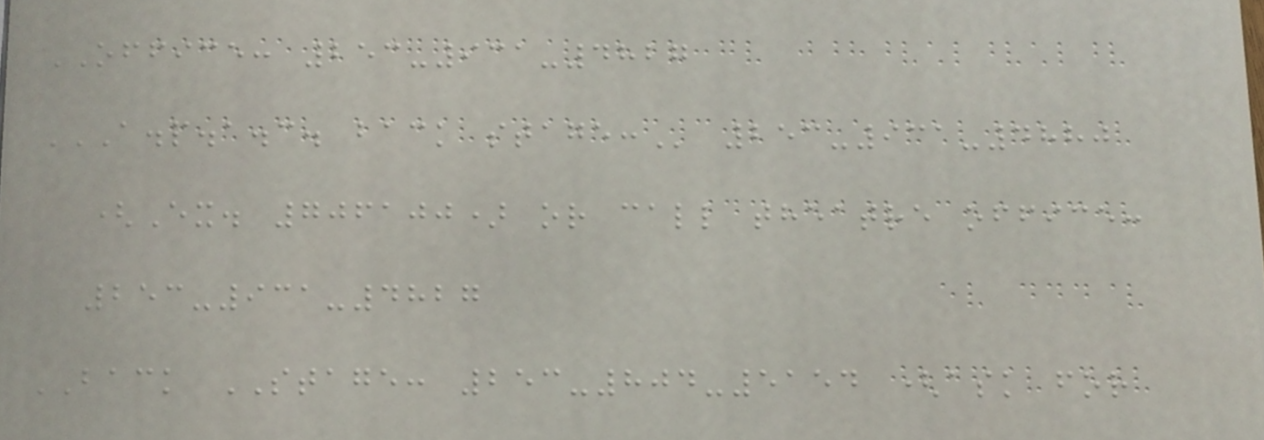OFFICE: 253-931-4827
A.P.A.C. BACK STAGE: 253-931-4880
(Ex. 706100) or call theatre office:
253-931-4827
BACK STAGE: 253-804-5154 (ask for
